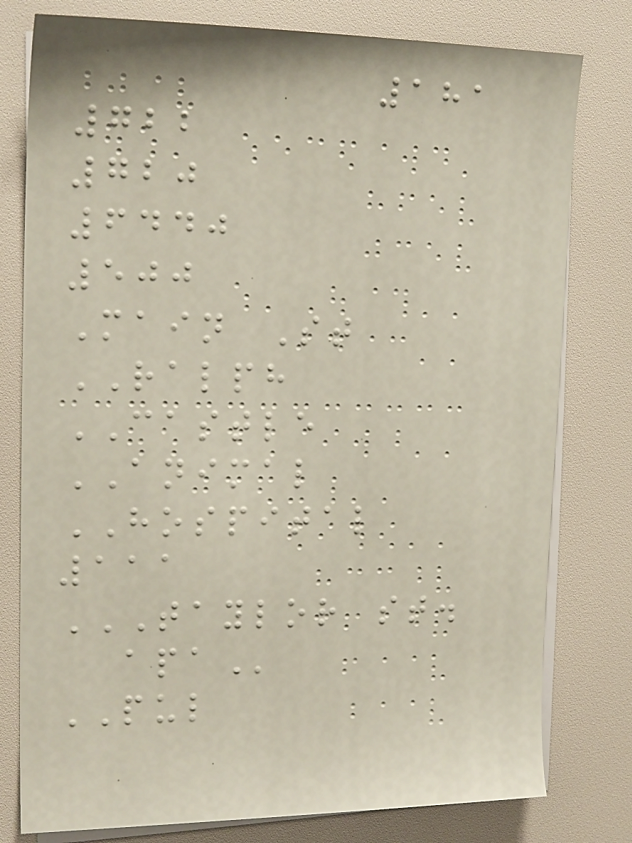181
722
720
6440
500
Main St
RALPH
CASTLE
ANIMAL
HOSPITAL
111
TAYLOR ST.
APA
PUL
